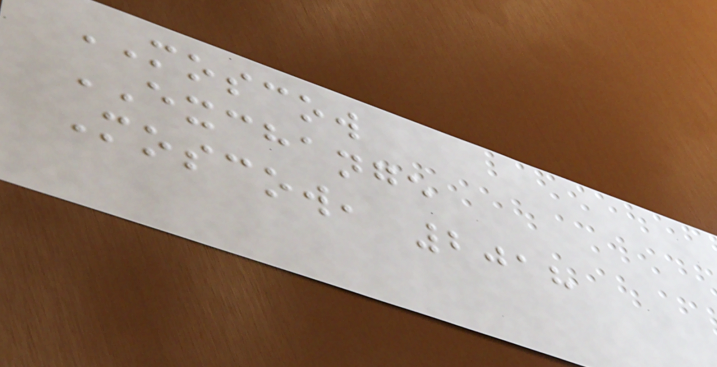MOSCOW
EXCHANGE
Moscow, 2018
